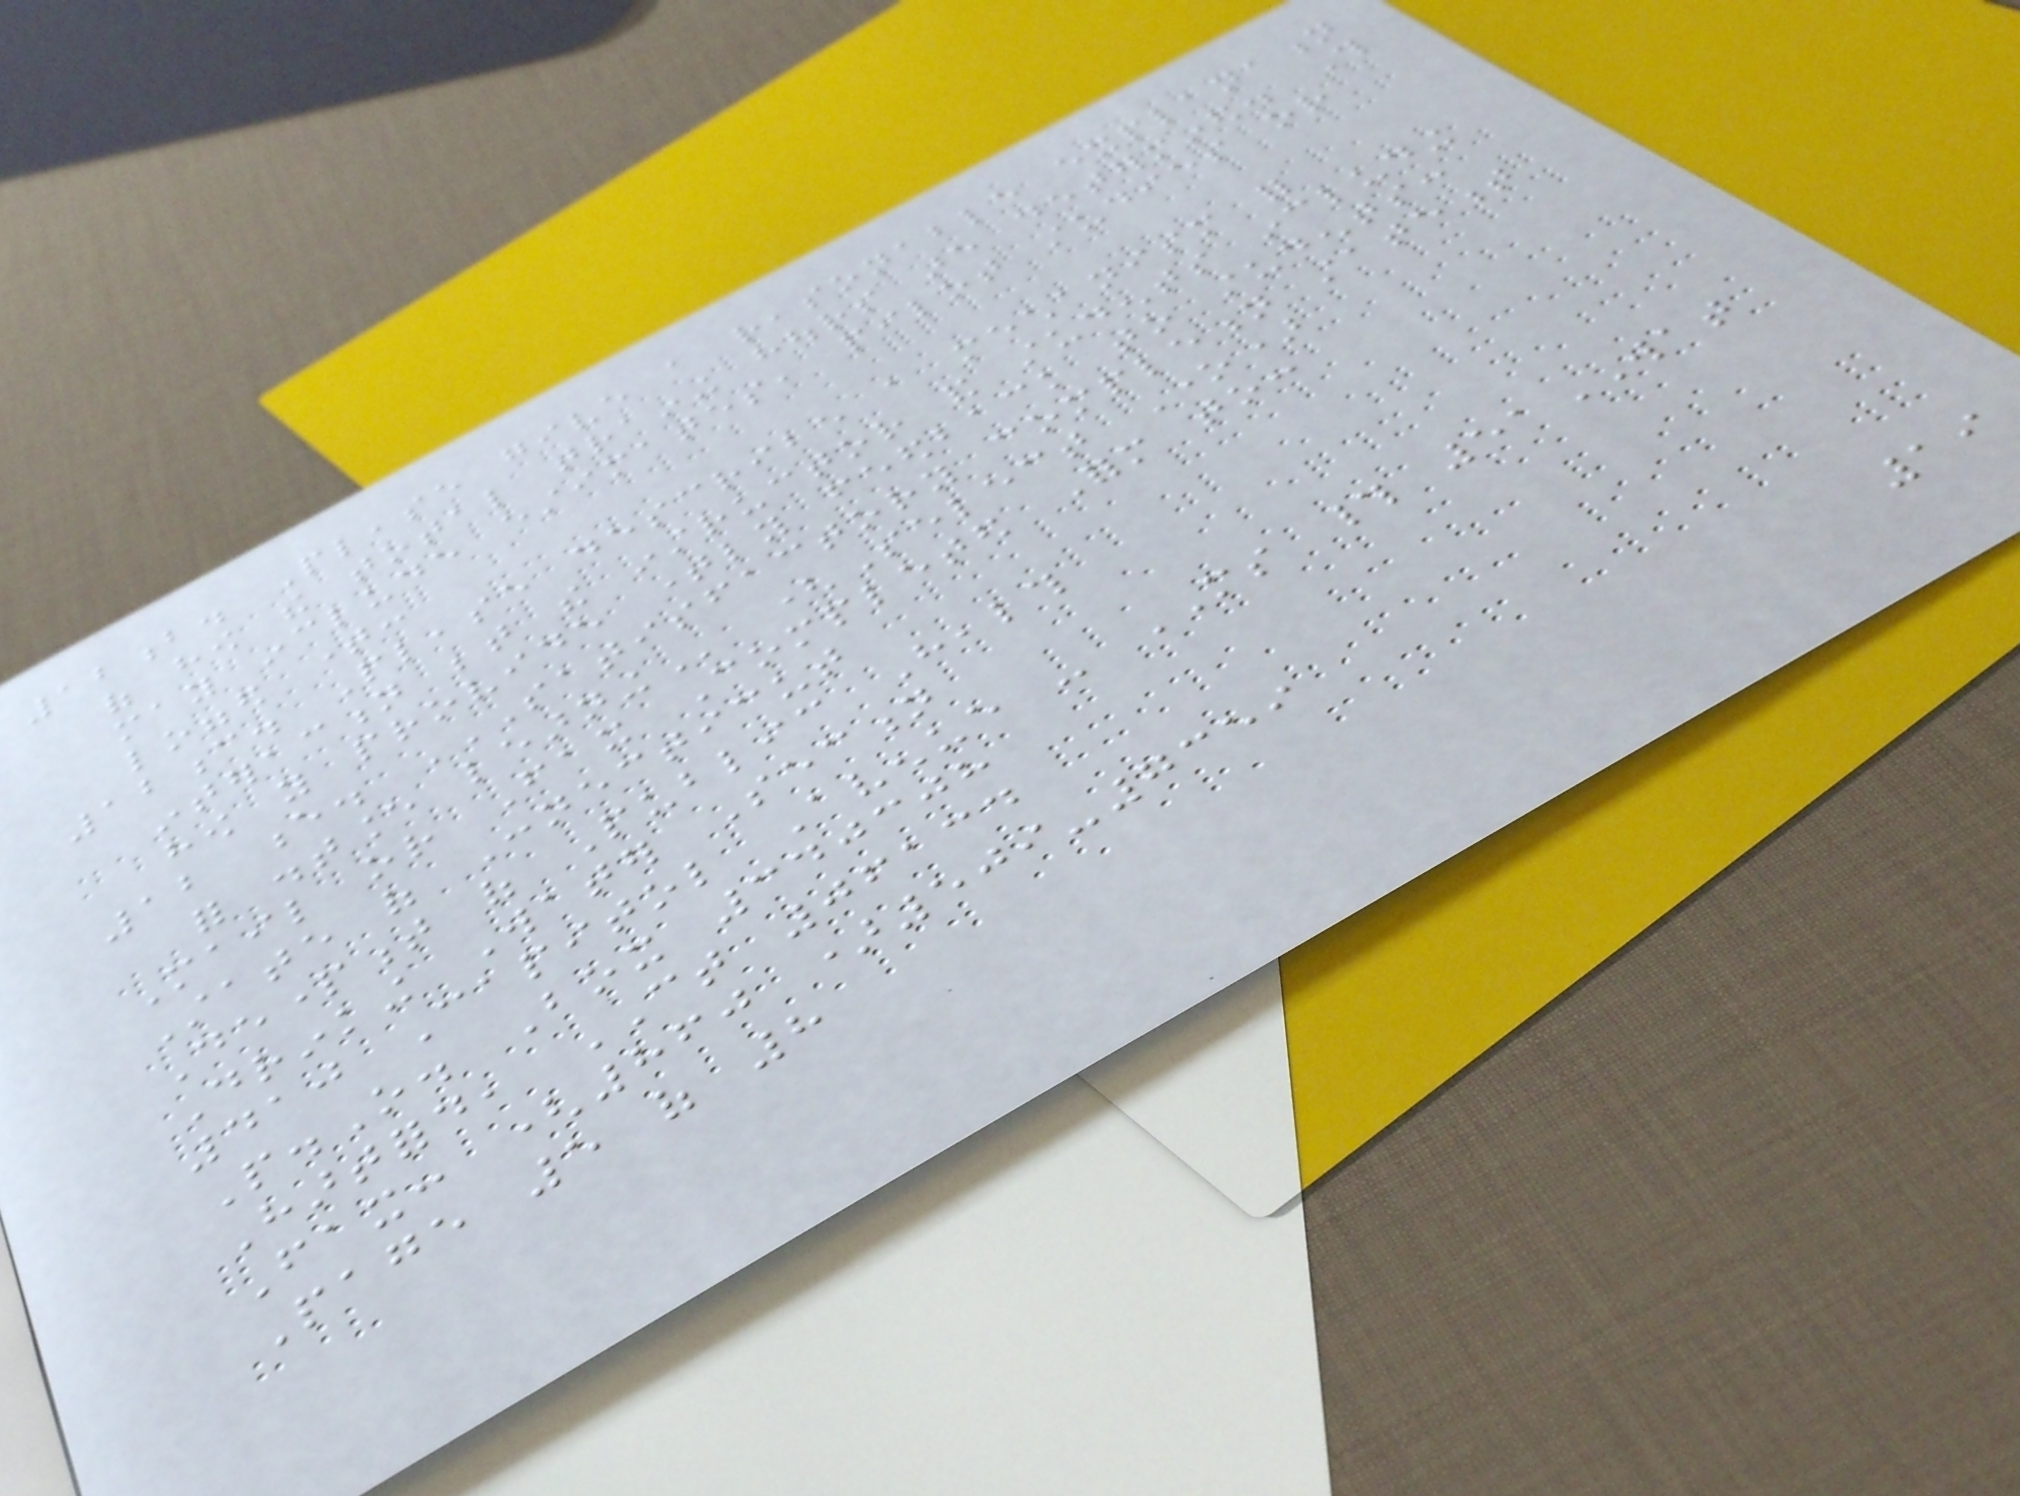12b. Please give a reasonable explanation
of how the total training hours are determined. This
may include estimates, pilot studies or
logged time:
12c. Please describe a mechanism for
interaction between the instructor and students including
how you provide timely feedback to students:
12 e. SATISFACTORY COMPLETION STATEMENT
FOR DISTANCE LEARNING (Select One)
Mail or Fax Completed Form to:
State of Connecticut
Department of Public Health
Drinking Water Section
410 Capitol Avenue - MS # 51WAT
P.O. Box 340308
Hartford, CT 06134
Fax: (860 )509-7359
Page 5 of 8
19
